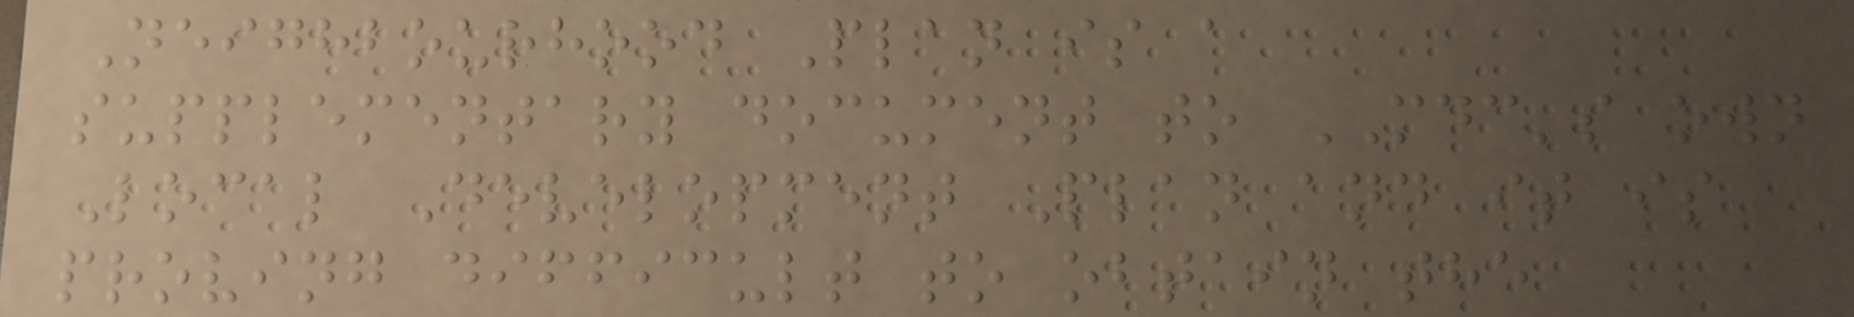Neighbourhood Plan is a
supplementary document to MDC's own
Local Development Plan and it is
proving difficult to obtain the
